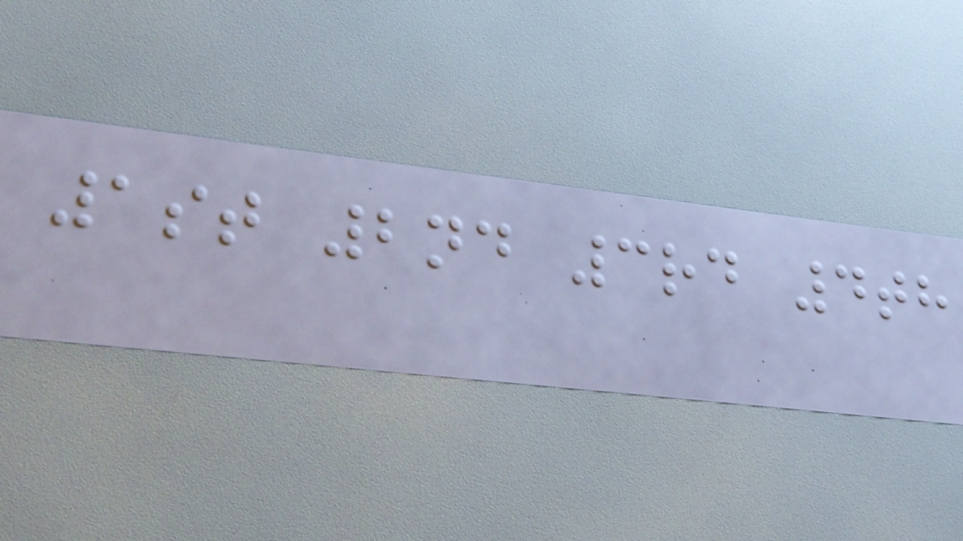1st 2nd 3rd 4th
